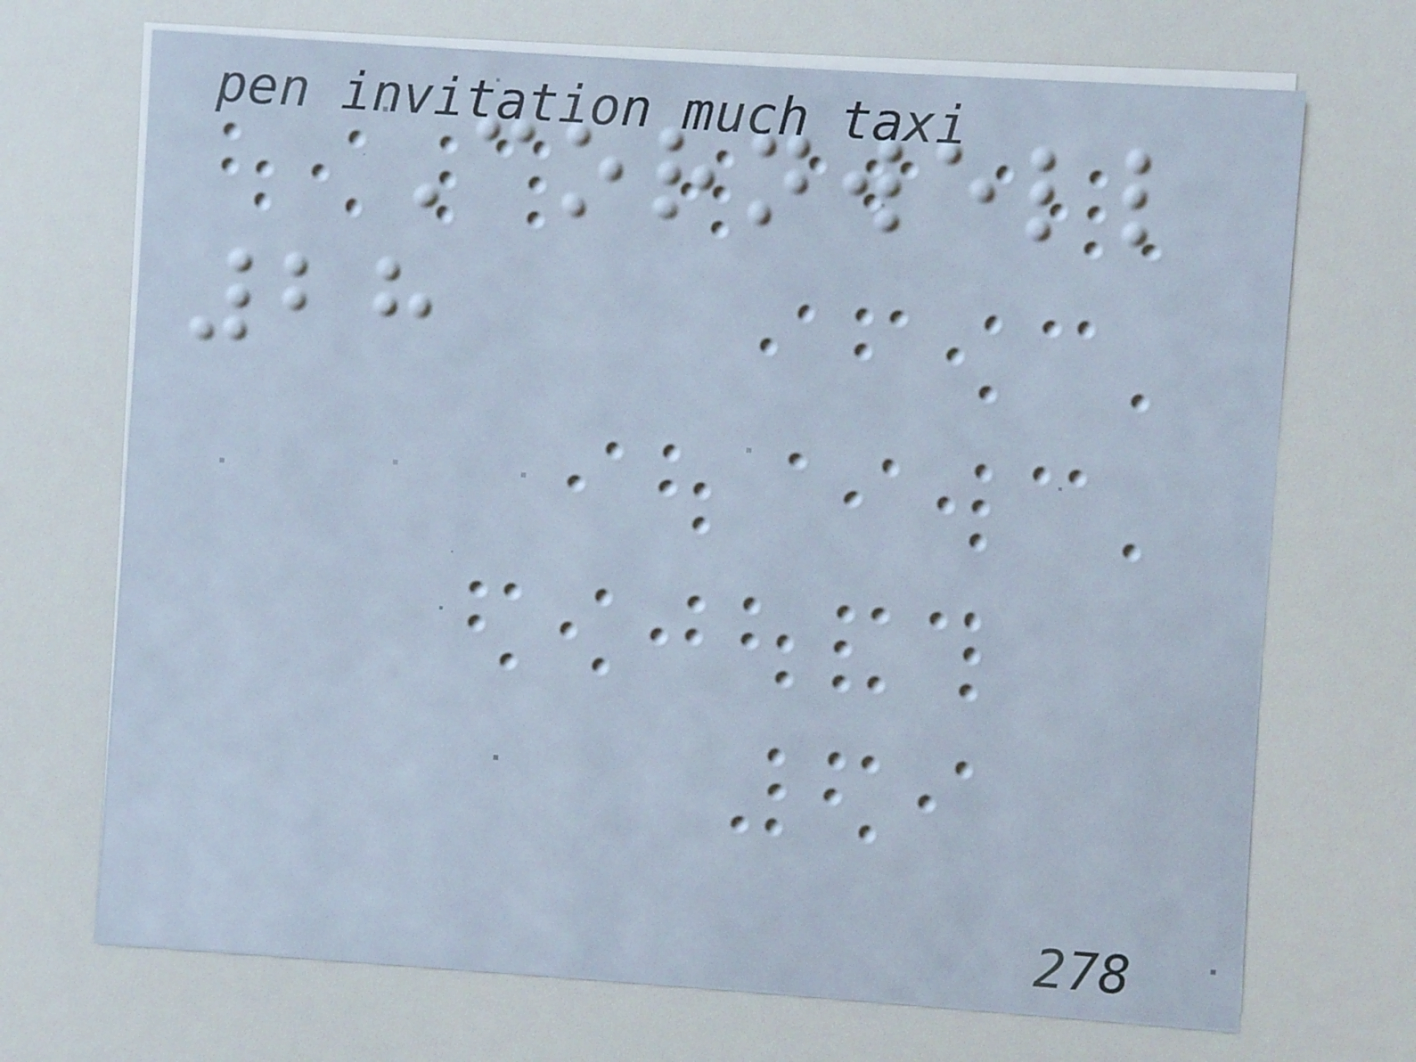Cornwell
28
